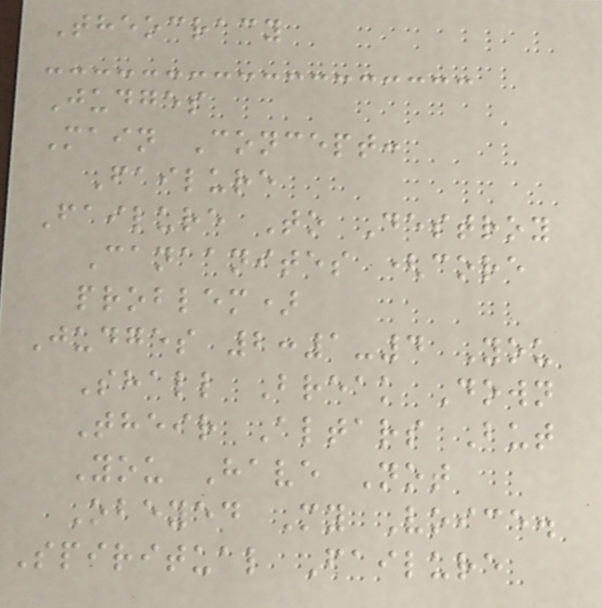Theocracy
Judges
Main Concept:
Failure
Failure To Destroy
Canaanites (core
problem)
Judges 2:1-4 You
Shall Break Down
Their Altars But
You Have Not
Obeyed My Voice.
Spiritual Failure
